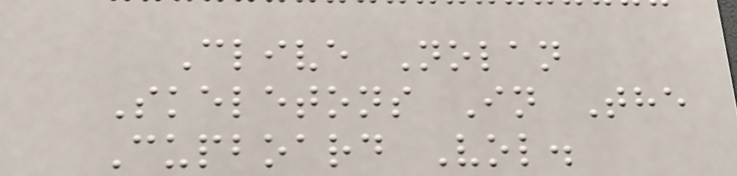Clive Nolan
Skeletons In The
Cupboard Vol.
